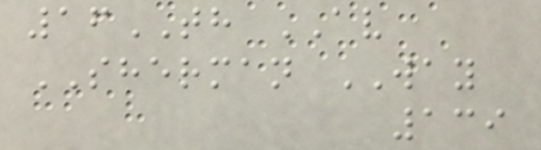16TH AV
SHERMAN WAY
139
